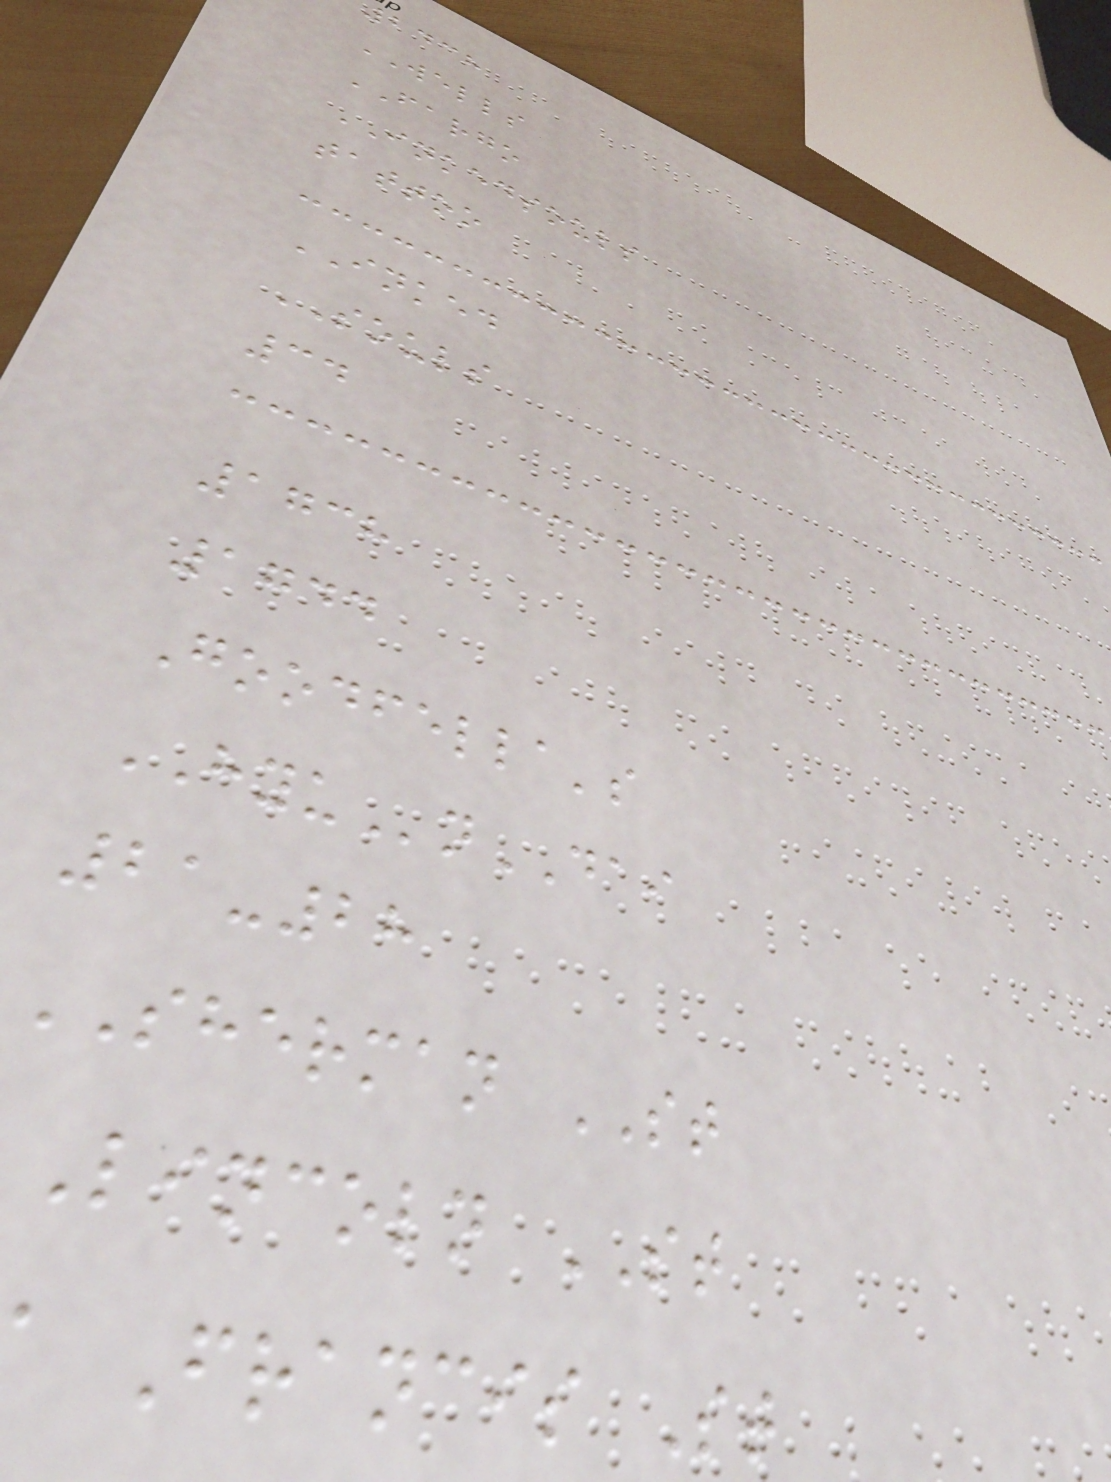2438
WELLS
FARGO
INKEDSOULS
tattoo
INKED
SOULS
34
1738
1744
Goodfella's
HYUnDAI
21-28
SHERMAN ST
lincoln ST
Francis St
